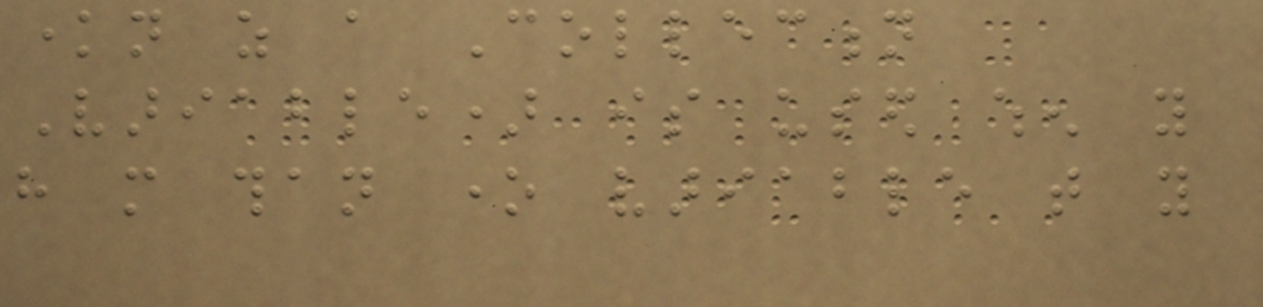known as a Collection
Variable) is used when you
have more than one variable that you
